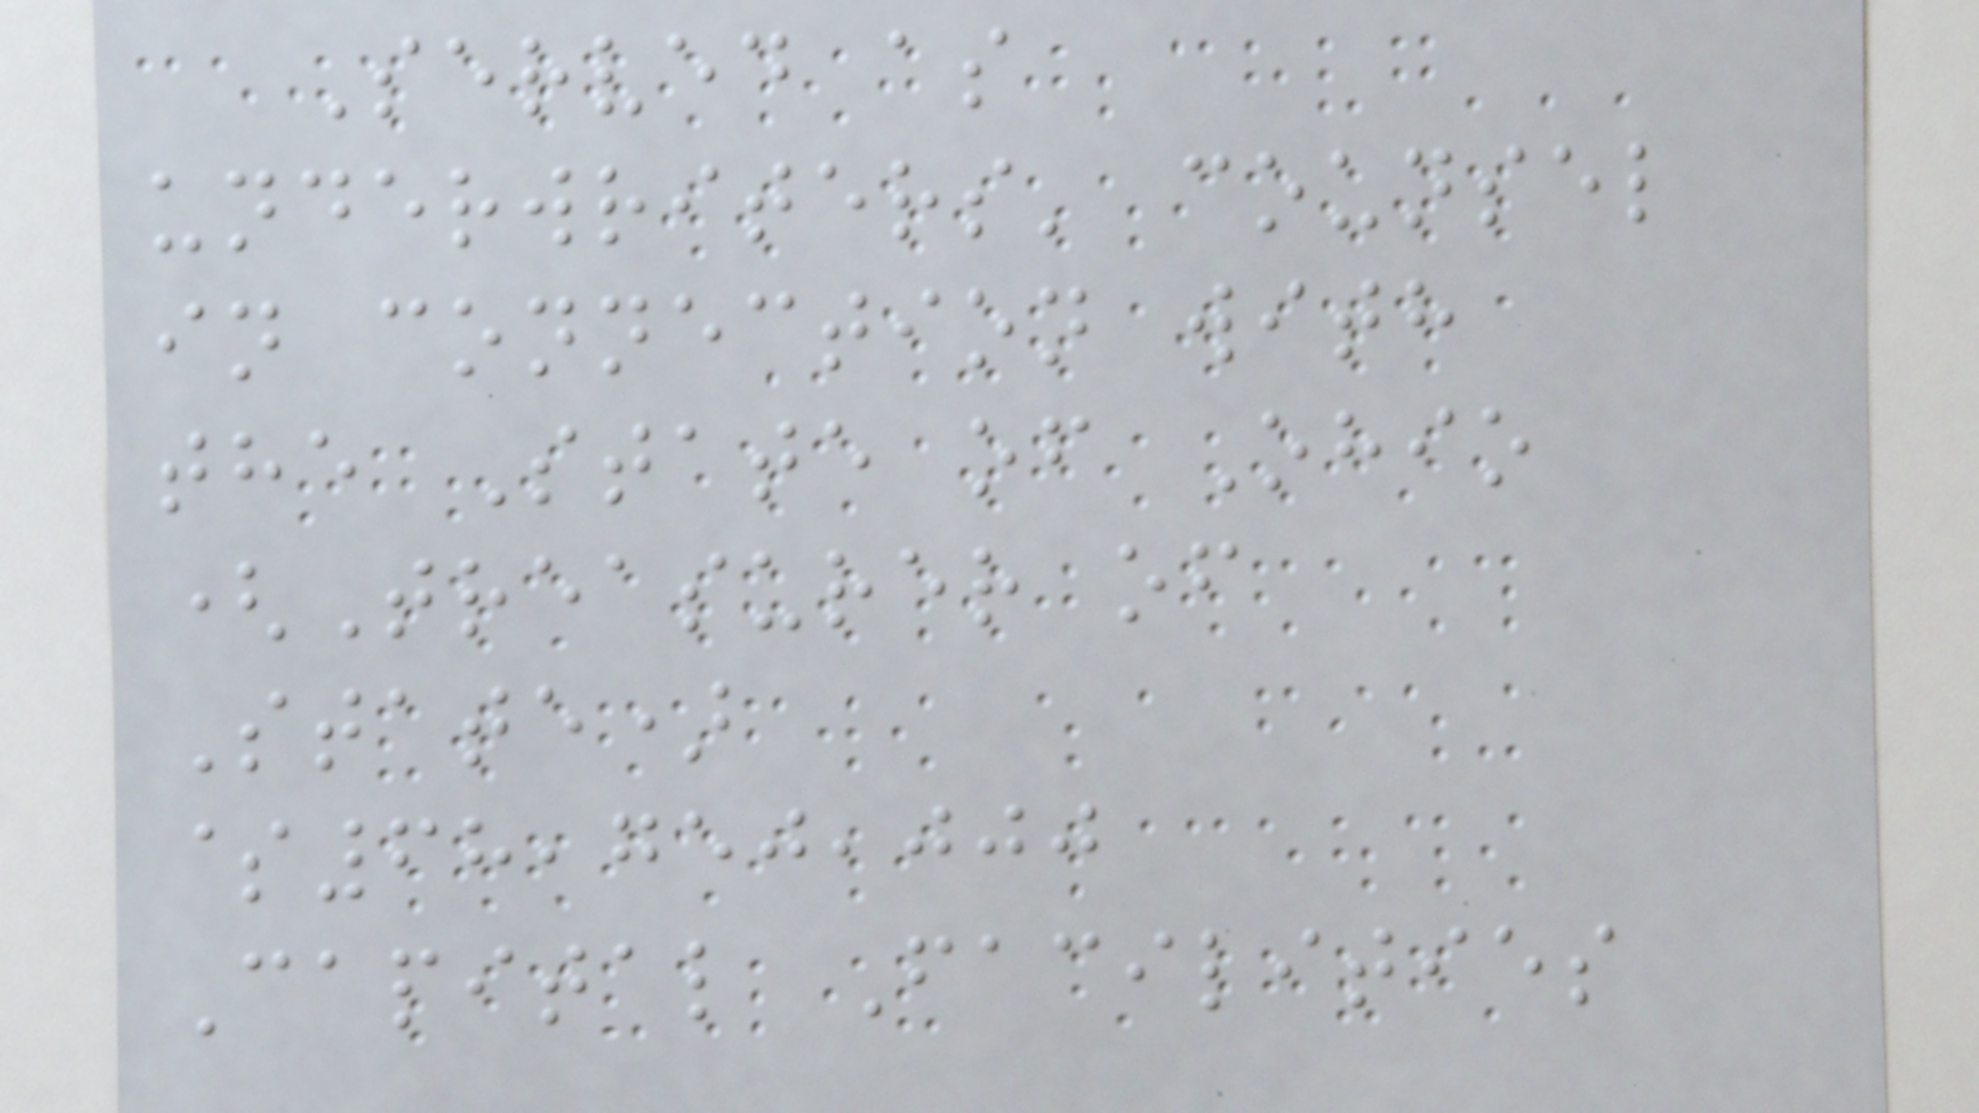Served as
underwriters' counsel
in connection with
the State of Ohio
(Treasurer of
State)
$68,750,000
Capital Facilities
